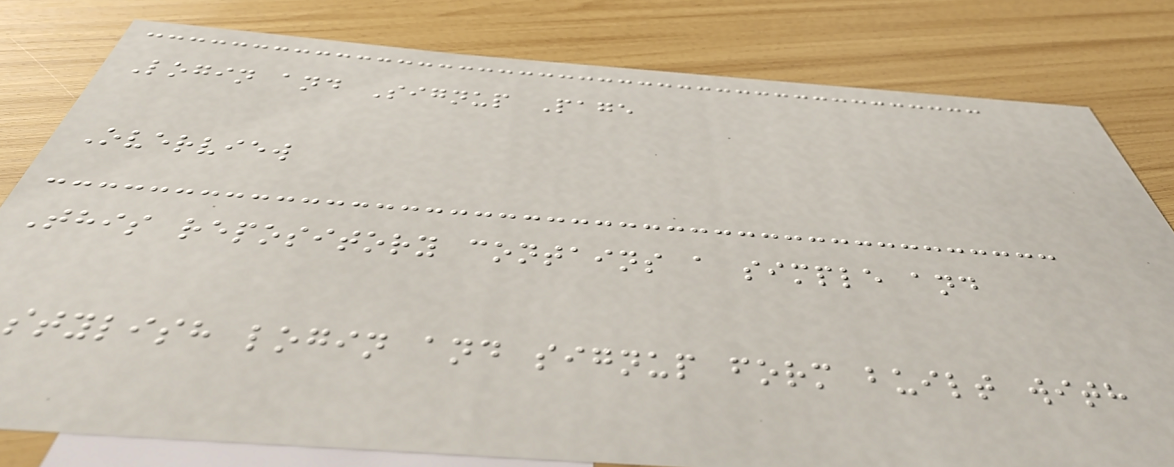Login and Signup Page
Overview
This repository contains a simple and
stylish login and signup form built with
